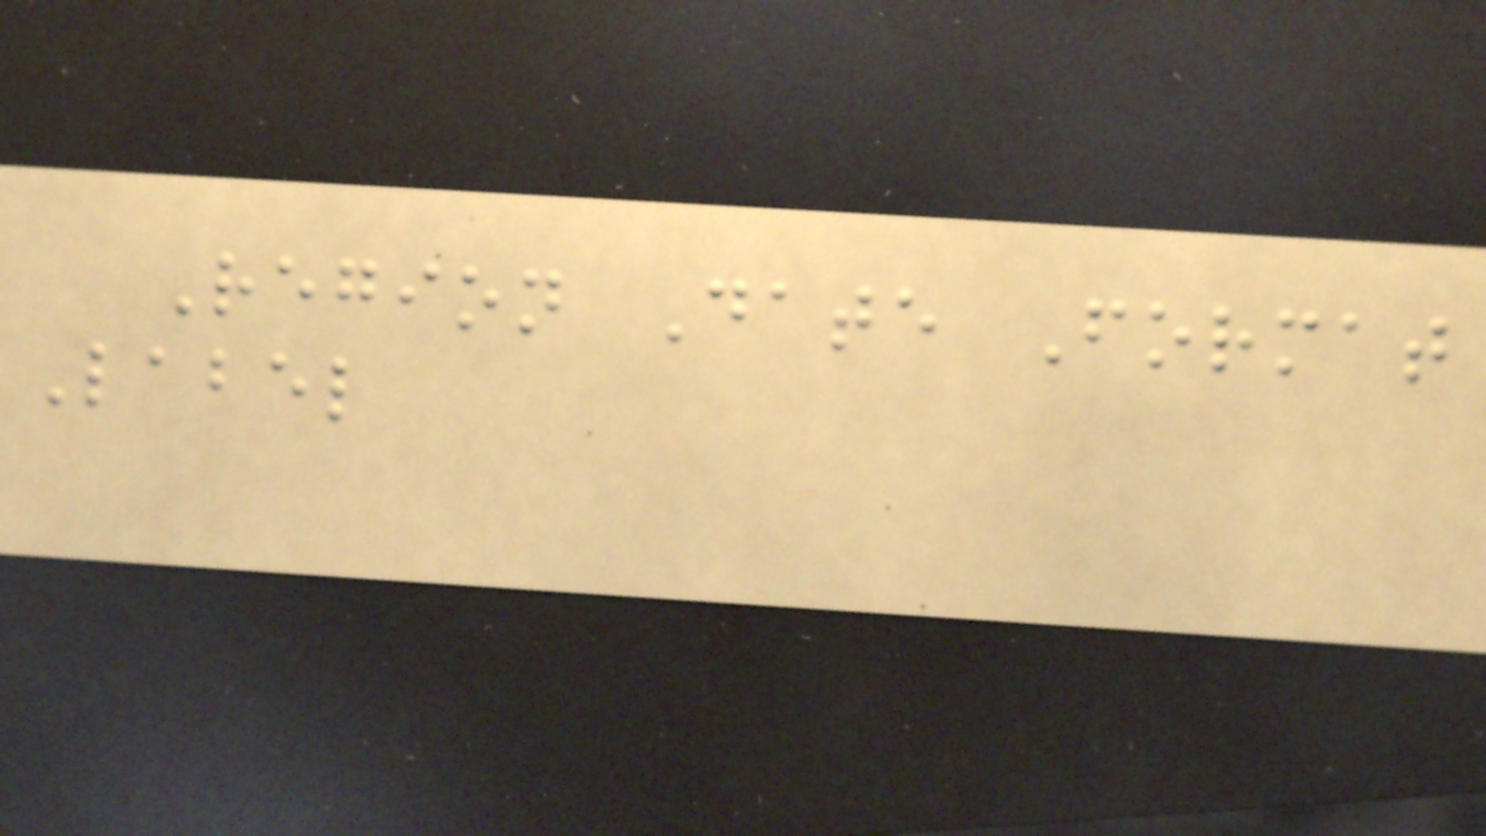Region Date Format
Label
